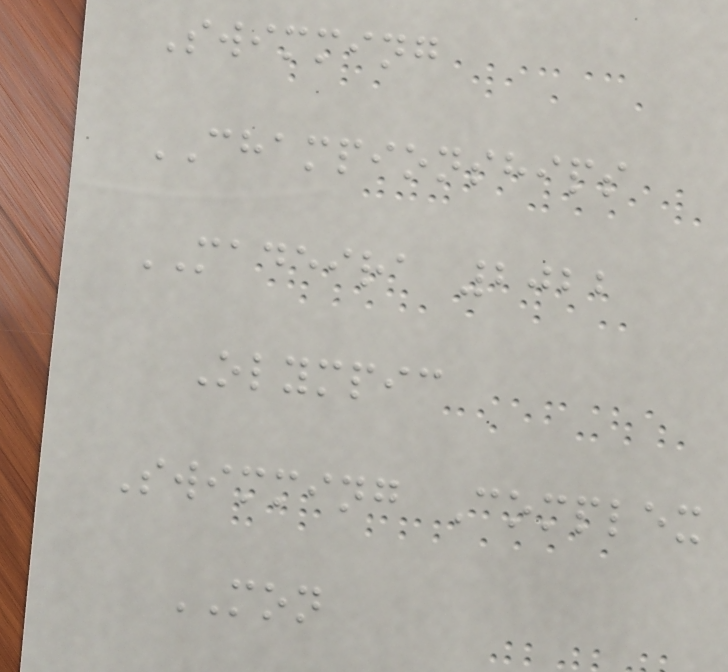Swimming
CHAMPIONSHIPS
MADEIRA 2022
Olympic
Swimming Complex
MON
